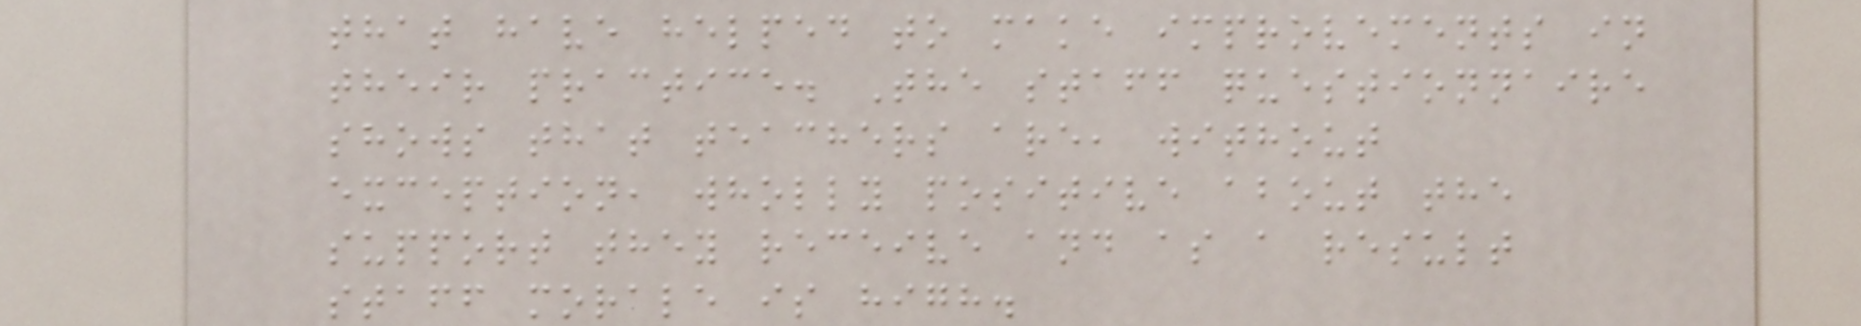that have helped to make improvements in
their practice. The staff questionnaire
shows that teachers are, without
exception, wholly positive about the
support they receive and as a result
staff morale is high.
